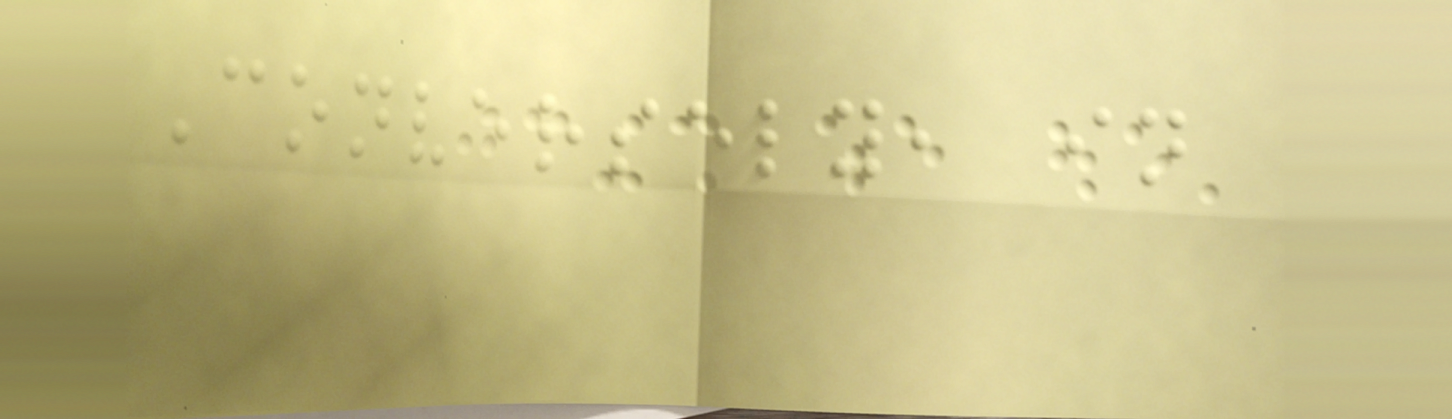Conversely, in
